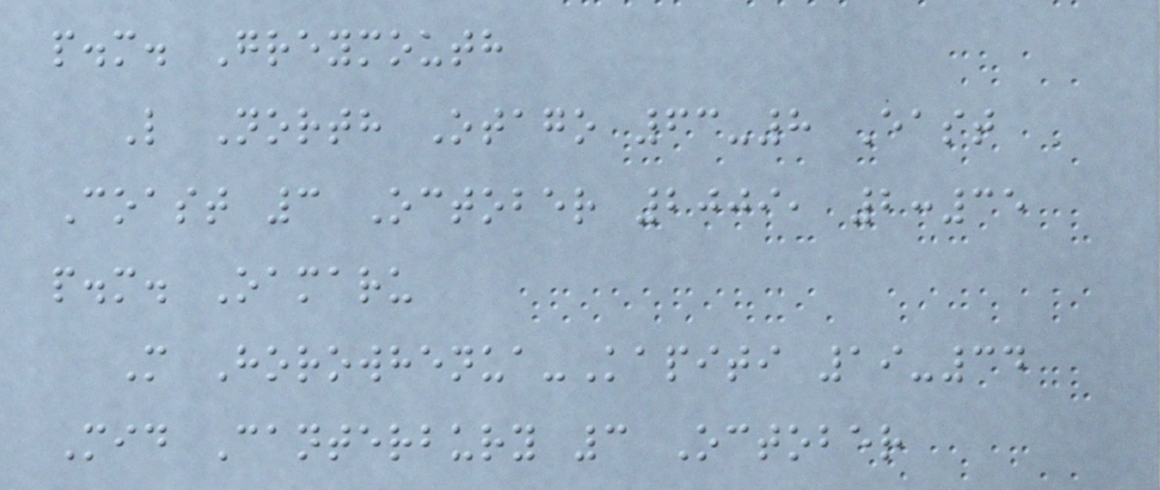p.m. Greymouth
L North Otago 63-8 East
Coast 3 October 2009, 2:35
p.m. Oamaru
M Horowhenua-Kapiti 19-34
Mid Canterbury 3 October
